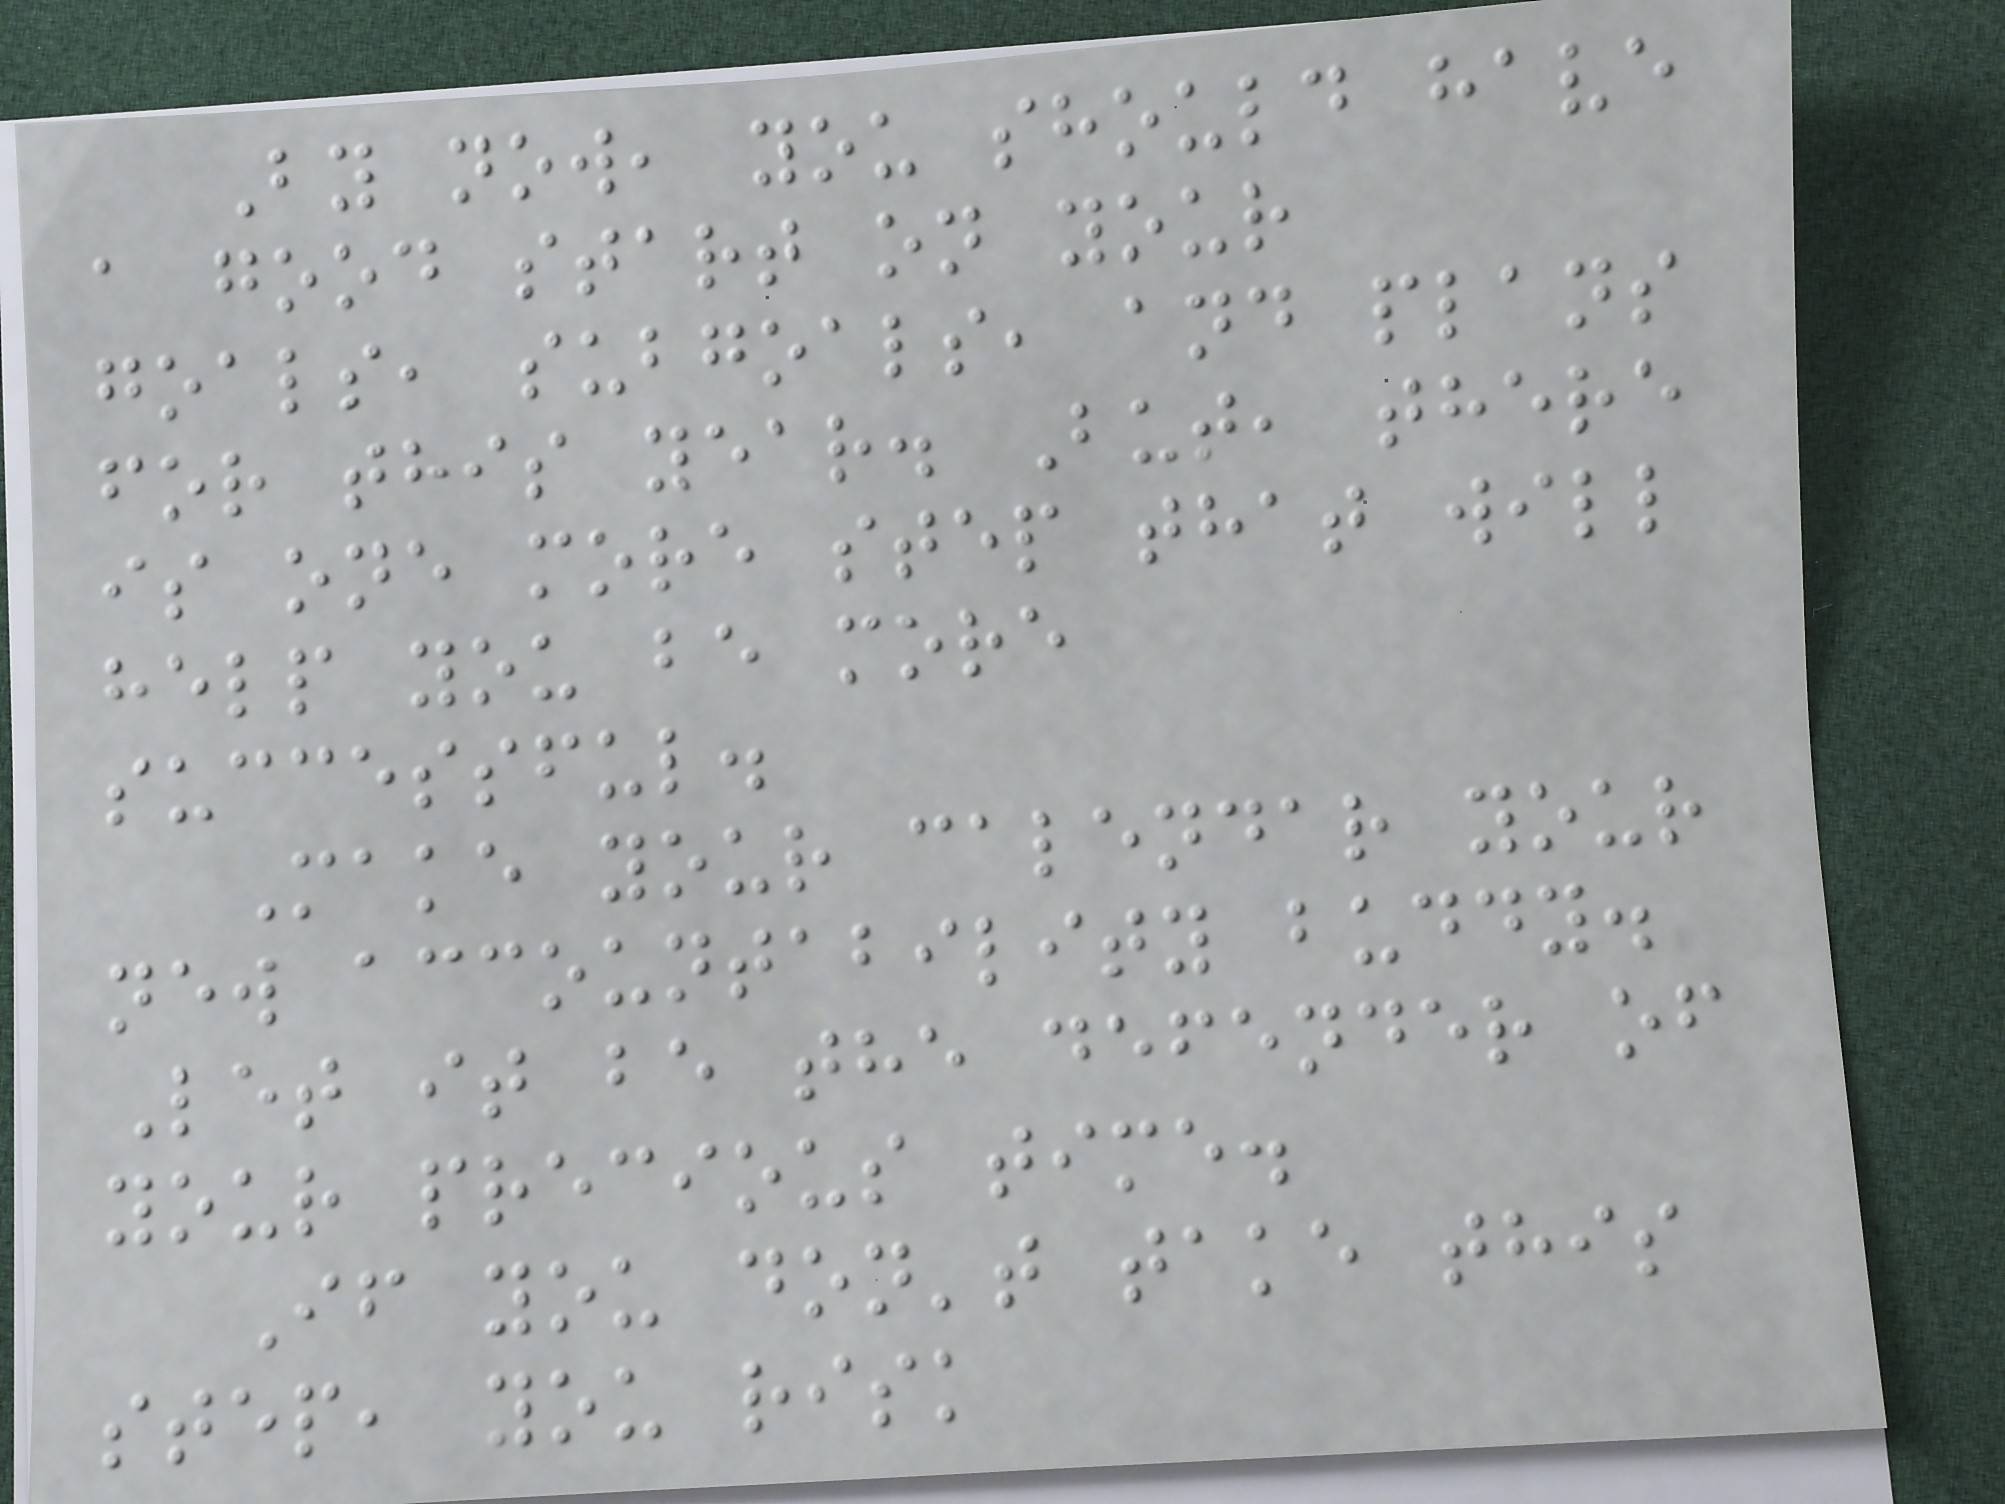By now, you should have
a good start on your
goals, subgoals, and plans
for this year. But, there
is one more step that will
help you be more
successful.
Make your calendar your
new accountability buddy.
Let it be the defender of
your precious time.
If you don't take this
step, you risk
